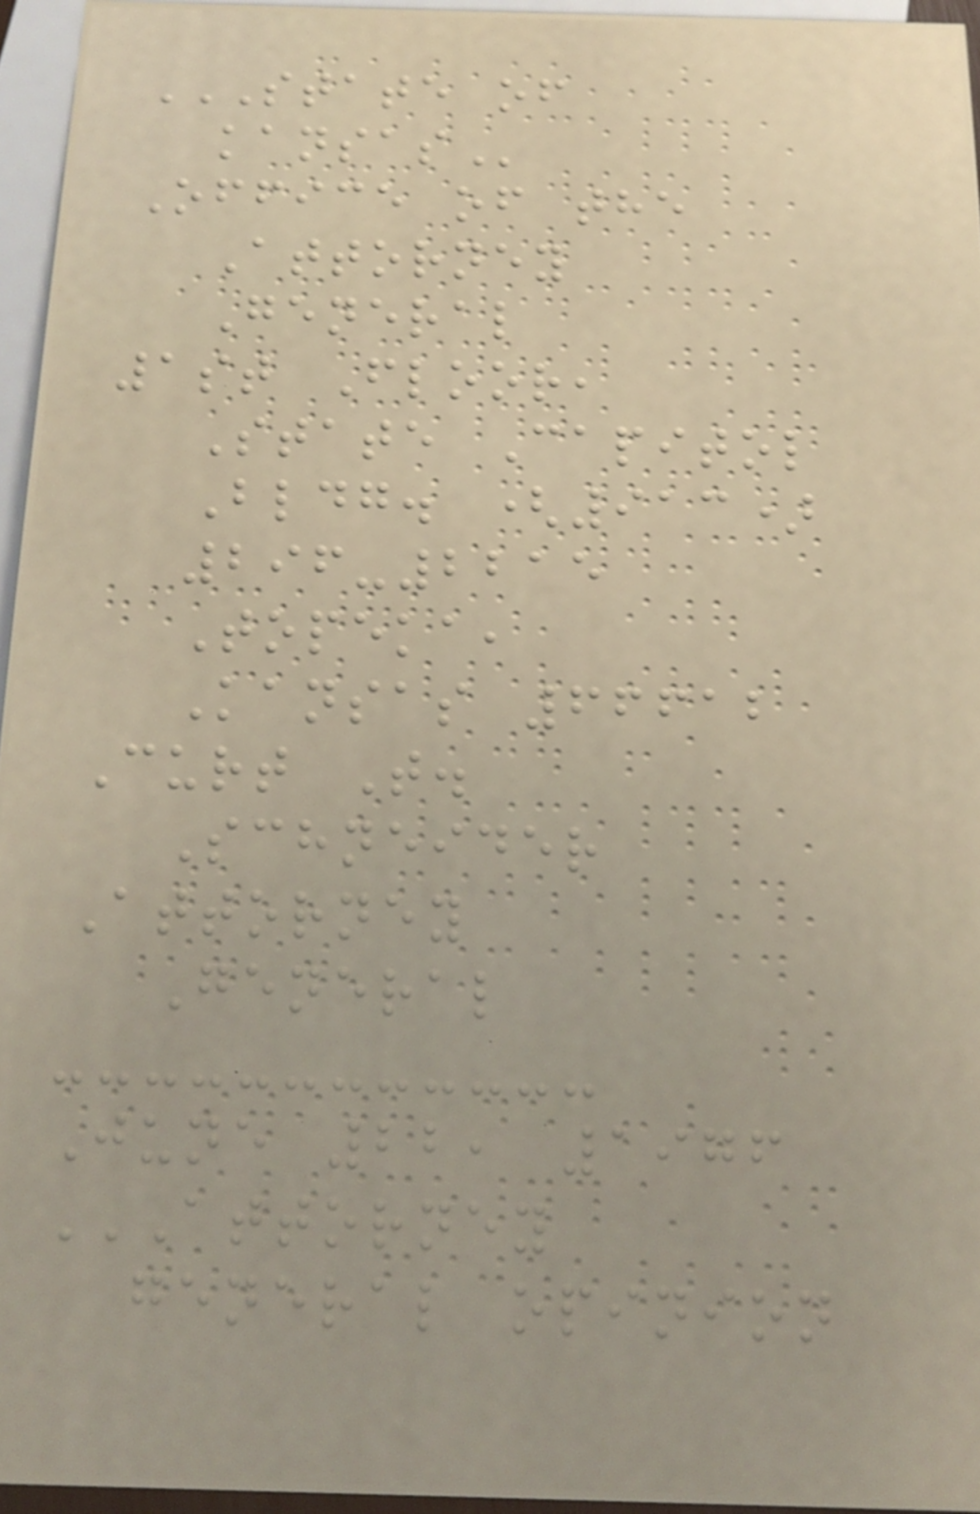STATE OF
KANSAS
Office of the
Attorney
General
1st Floor,
State Capitol
Bldg. (913)
296-2215
Topeka,
Kansas 66612
Curt T.
Schneider
Attorney
General
June 22, 1976
ATTORNEY
GENERAL OPINION
